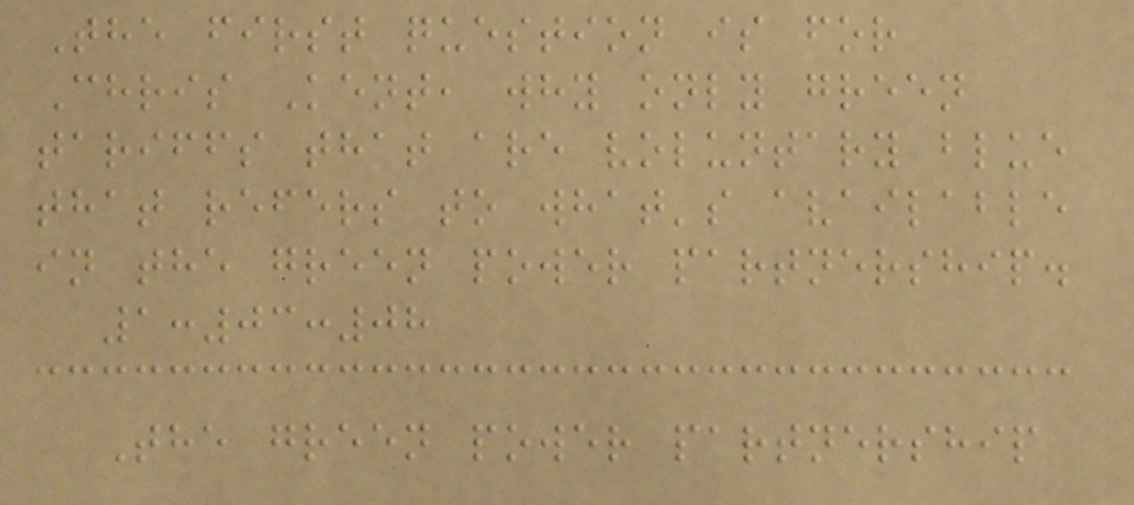The first question is for
Chris Kent, why only green
tariffs that are voluntary blue
that refers to what's available
in the green power partnership.
1:03:08
The green power partnership
